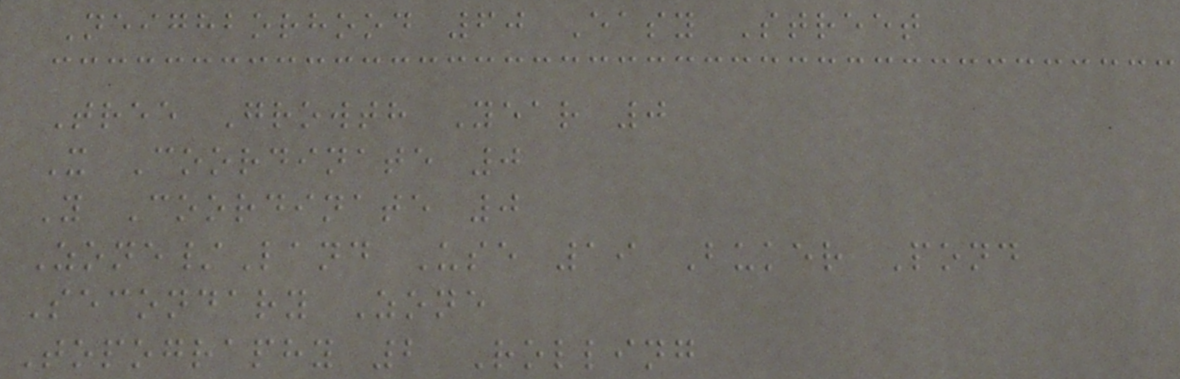Neighborhood 60 Easy Street
Tree Growth Year 0
X Coordinate 0
Y Coordinate 0
Zone/Land Use 19 Buker Pond
Secondary Zone
Topography 2 Rolling
